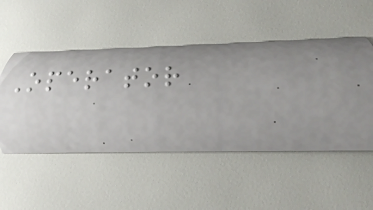Operator
